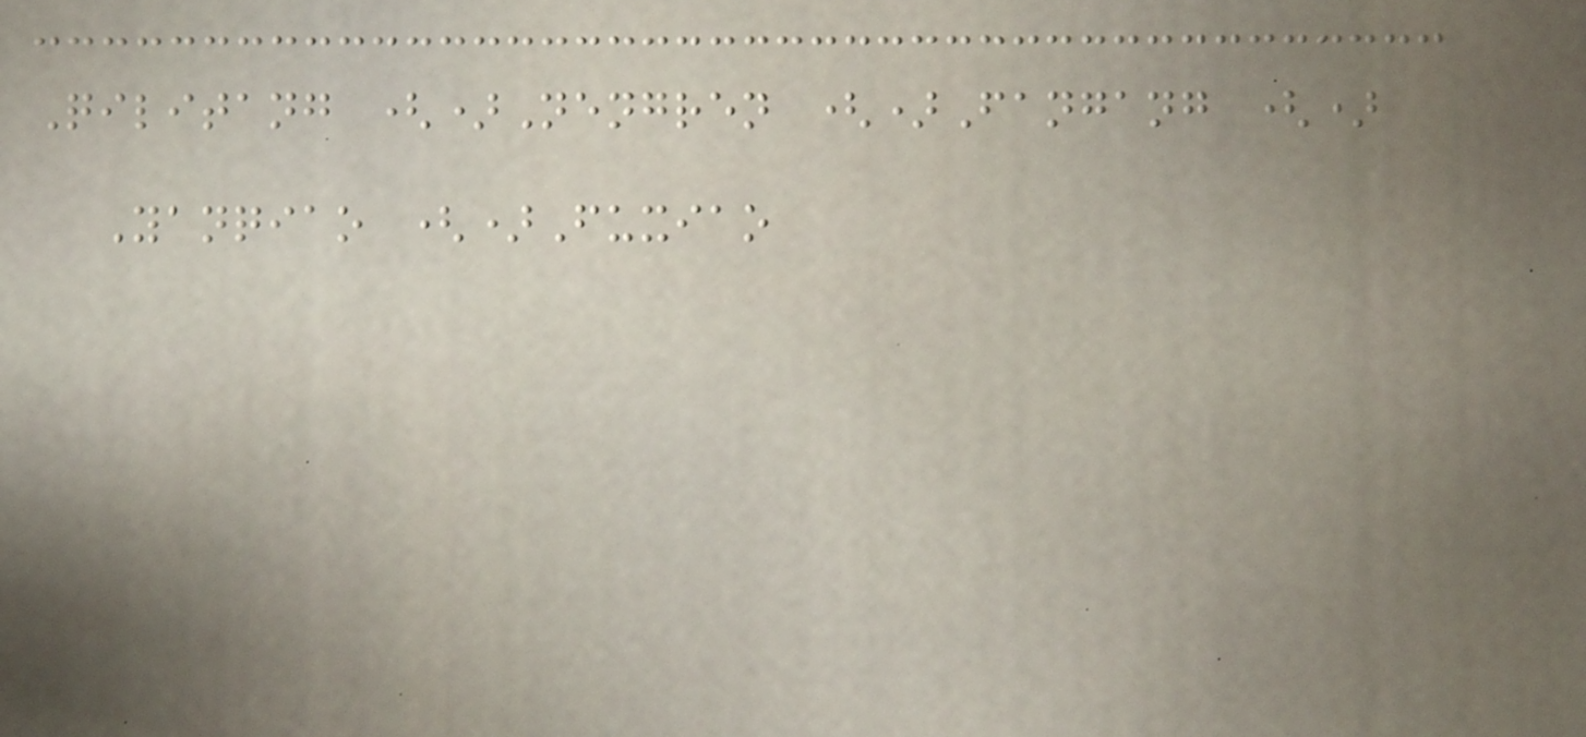Qilitang ()Nengren ()Fangang ()
Yanqiao ()Fuxiao
